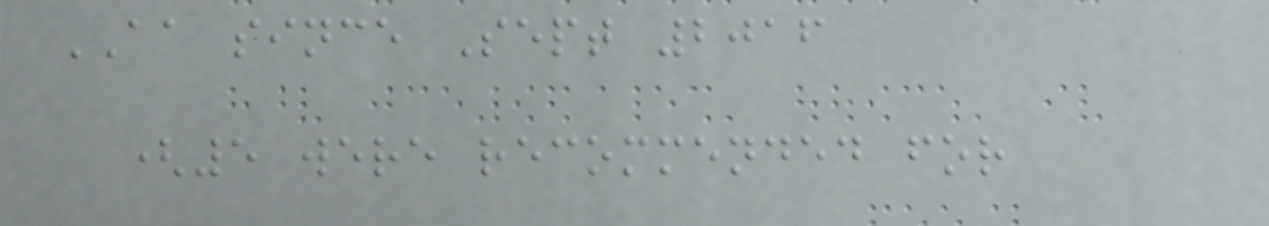AA since Sept 2016
(5 were recommended for
